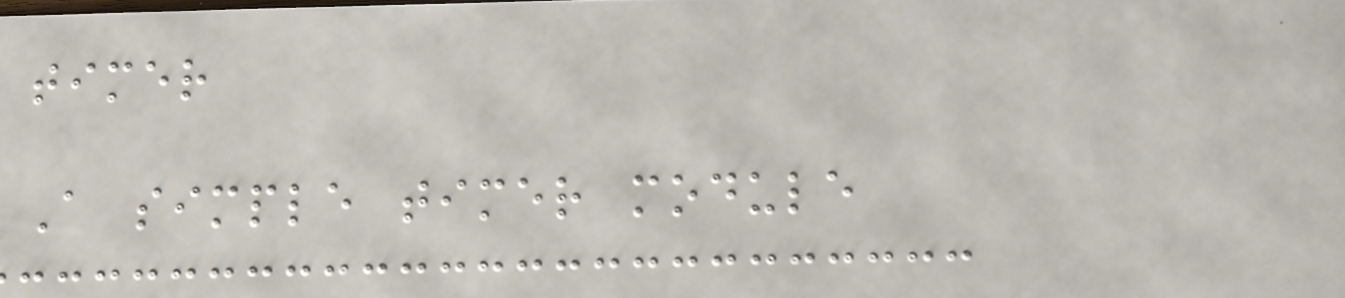timer
A simple timer module
